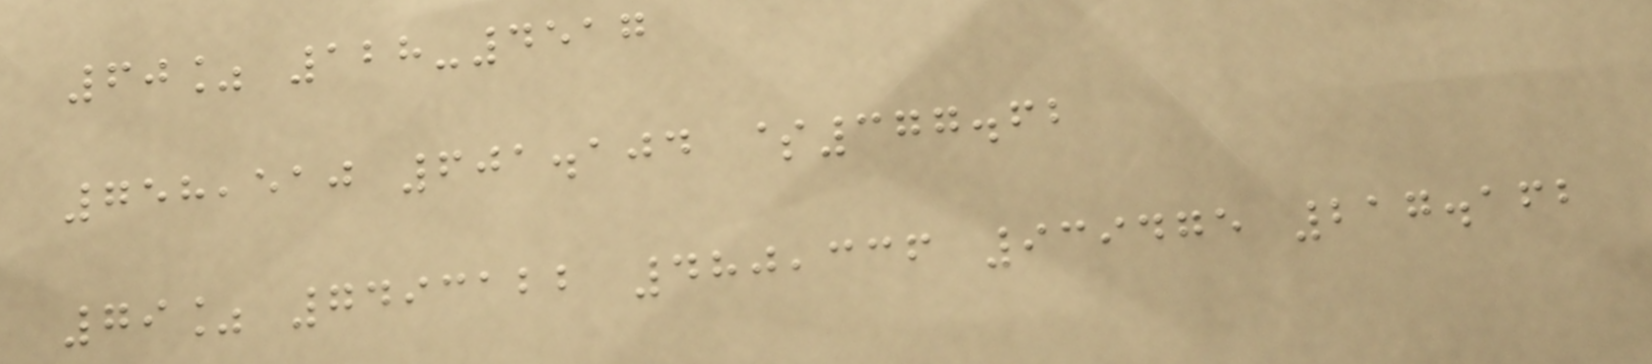60% 128-4517
758,510 601.104 $377.62
79% 7493122 480,336 939475 217.162
